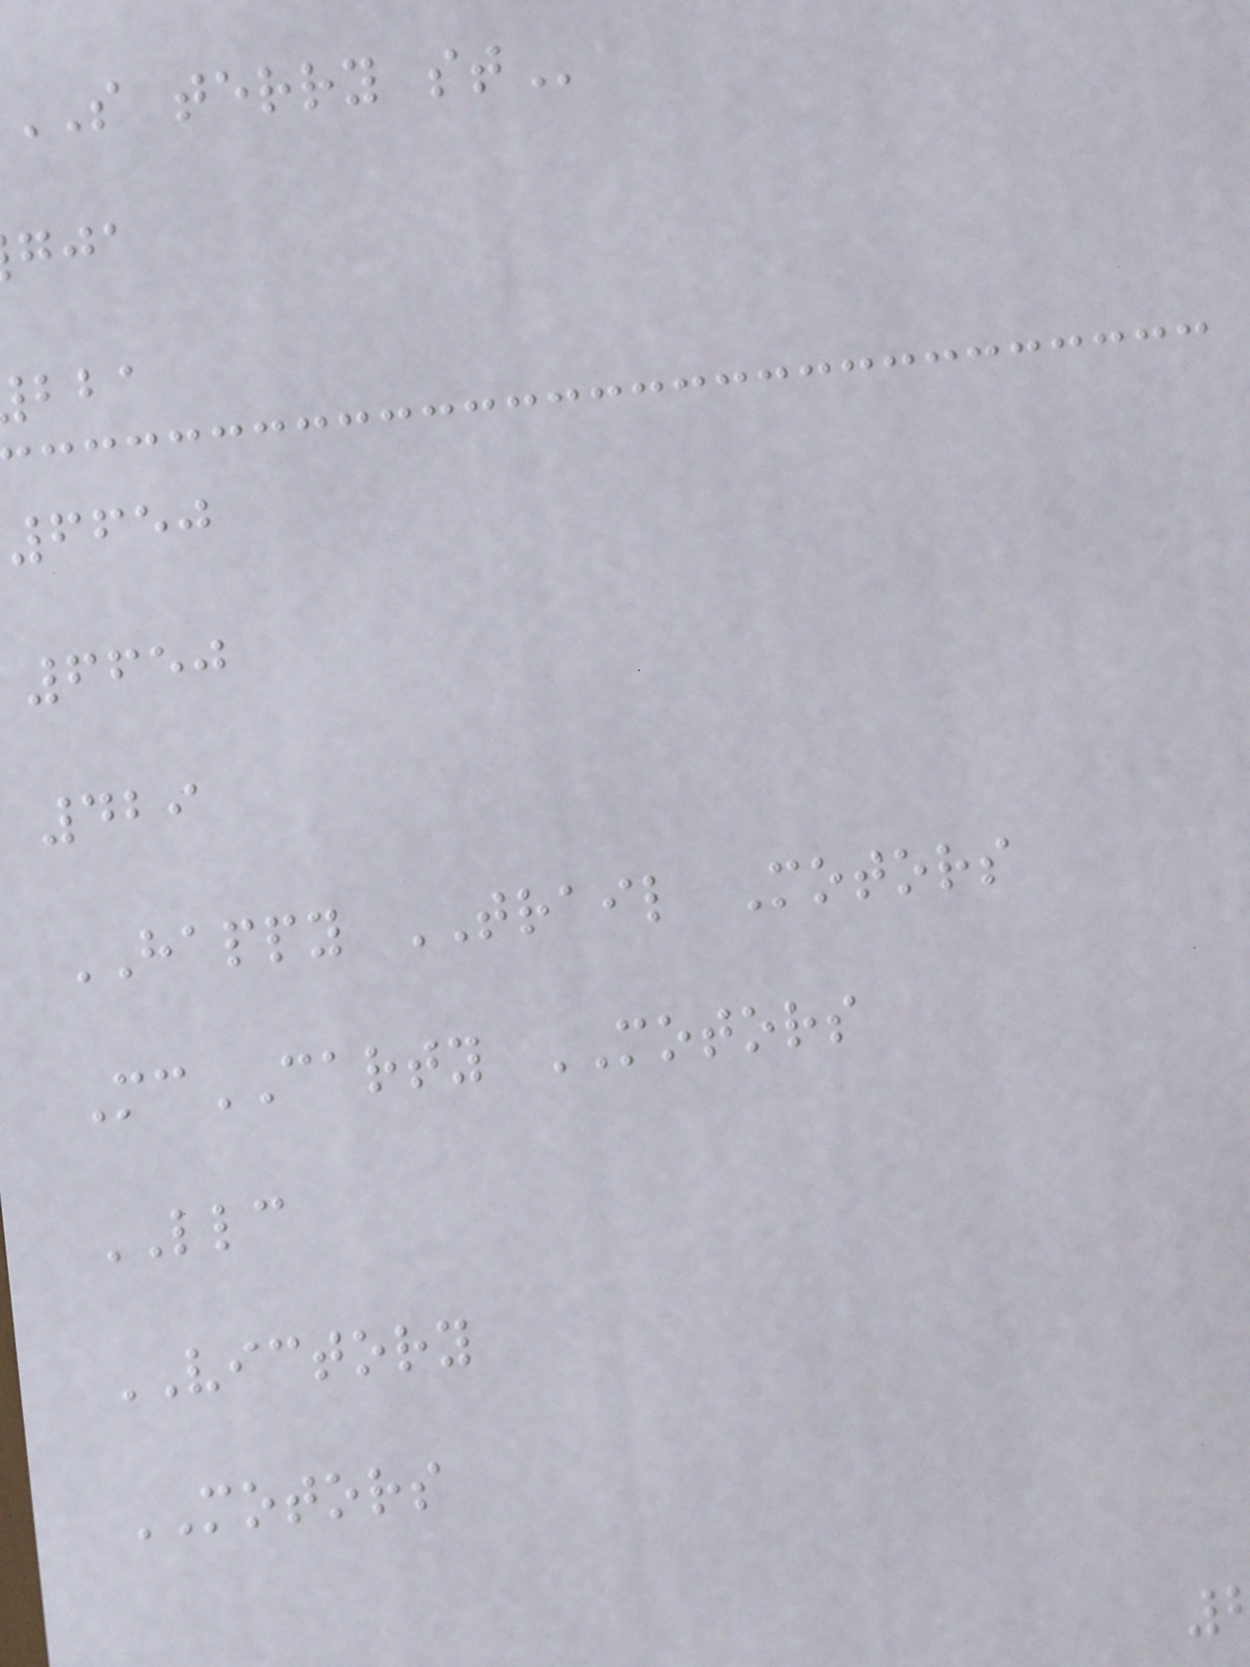S terry
6650
6650
429
HAPPY TRAIL Motors
McCARTY MOTORS
LLC
VICTORY
MOTORS
